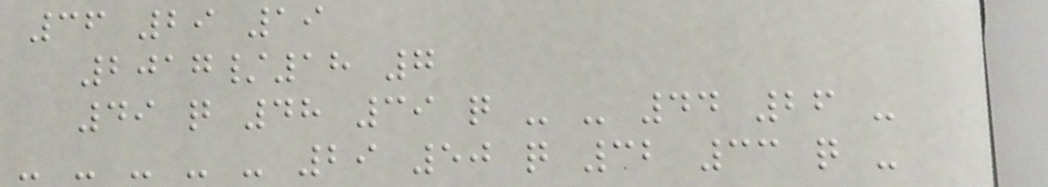36 29 19
2017/18 7
49 q 48 39 q - - 44 26 -
- - - - - 29 50 q 32 33 q -
